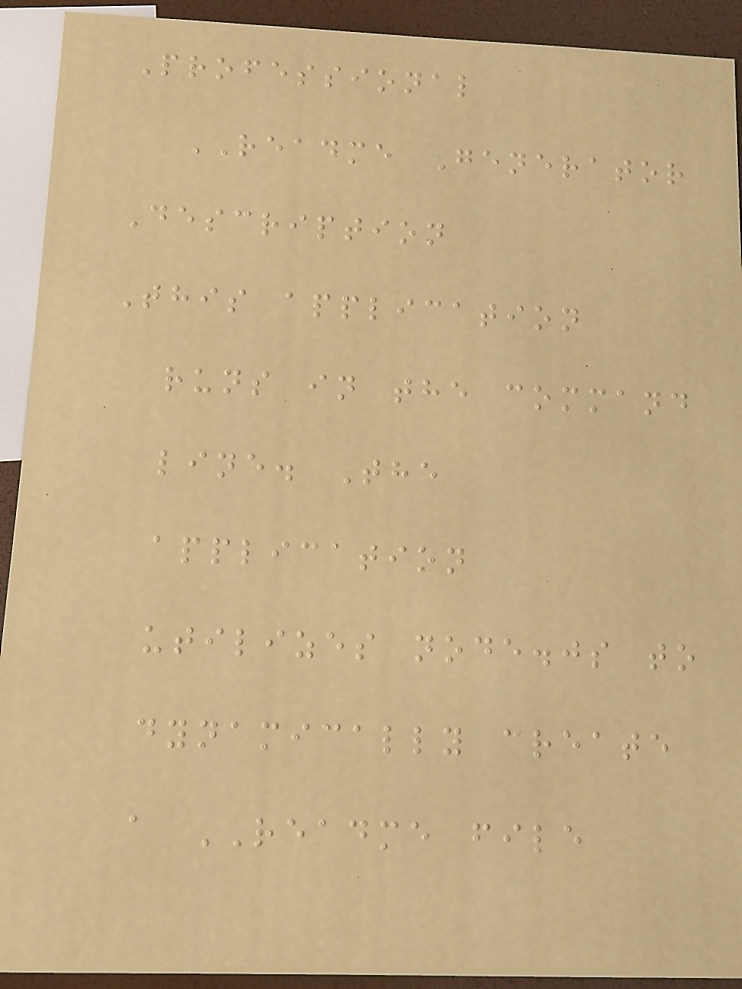Professional
README Generator
Description
This application
runs in the command
line. The
application
utilizes node.js to
dynamically create
a README file
